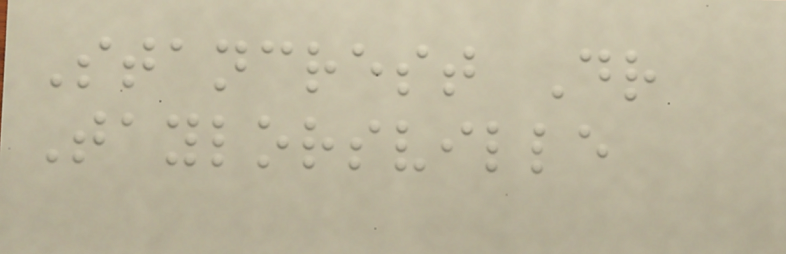Stancrest Dr
Taylorsville
